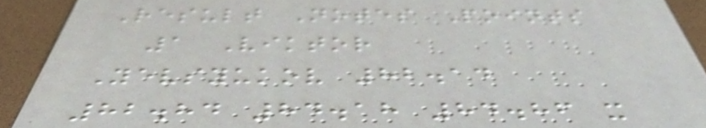Result Notes Points
1 Viktor
Yevsyukov 82.14
82.84 84.18 84.86 x
